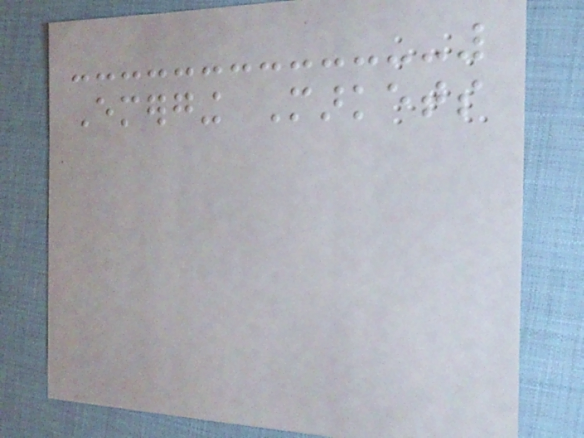Emerging Markets
